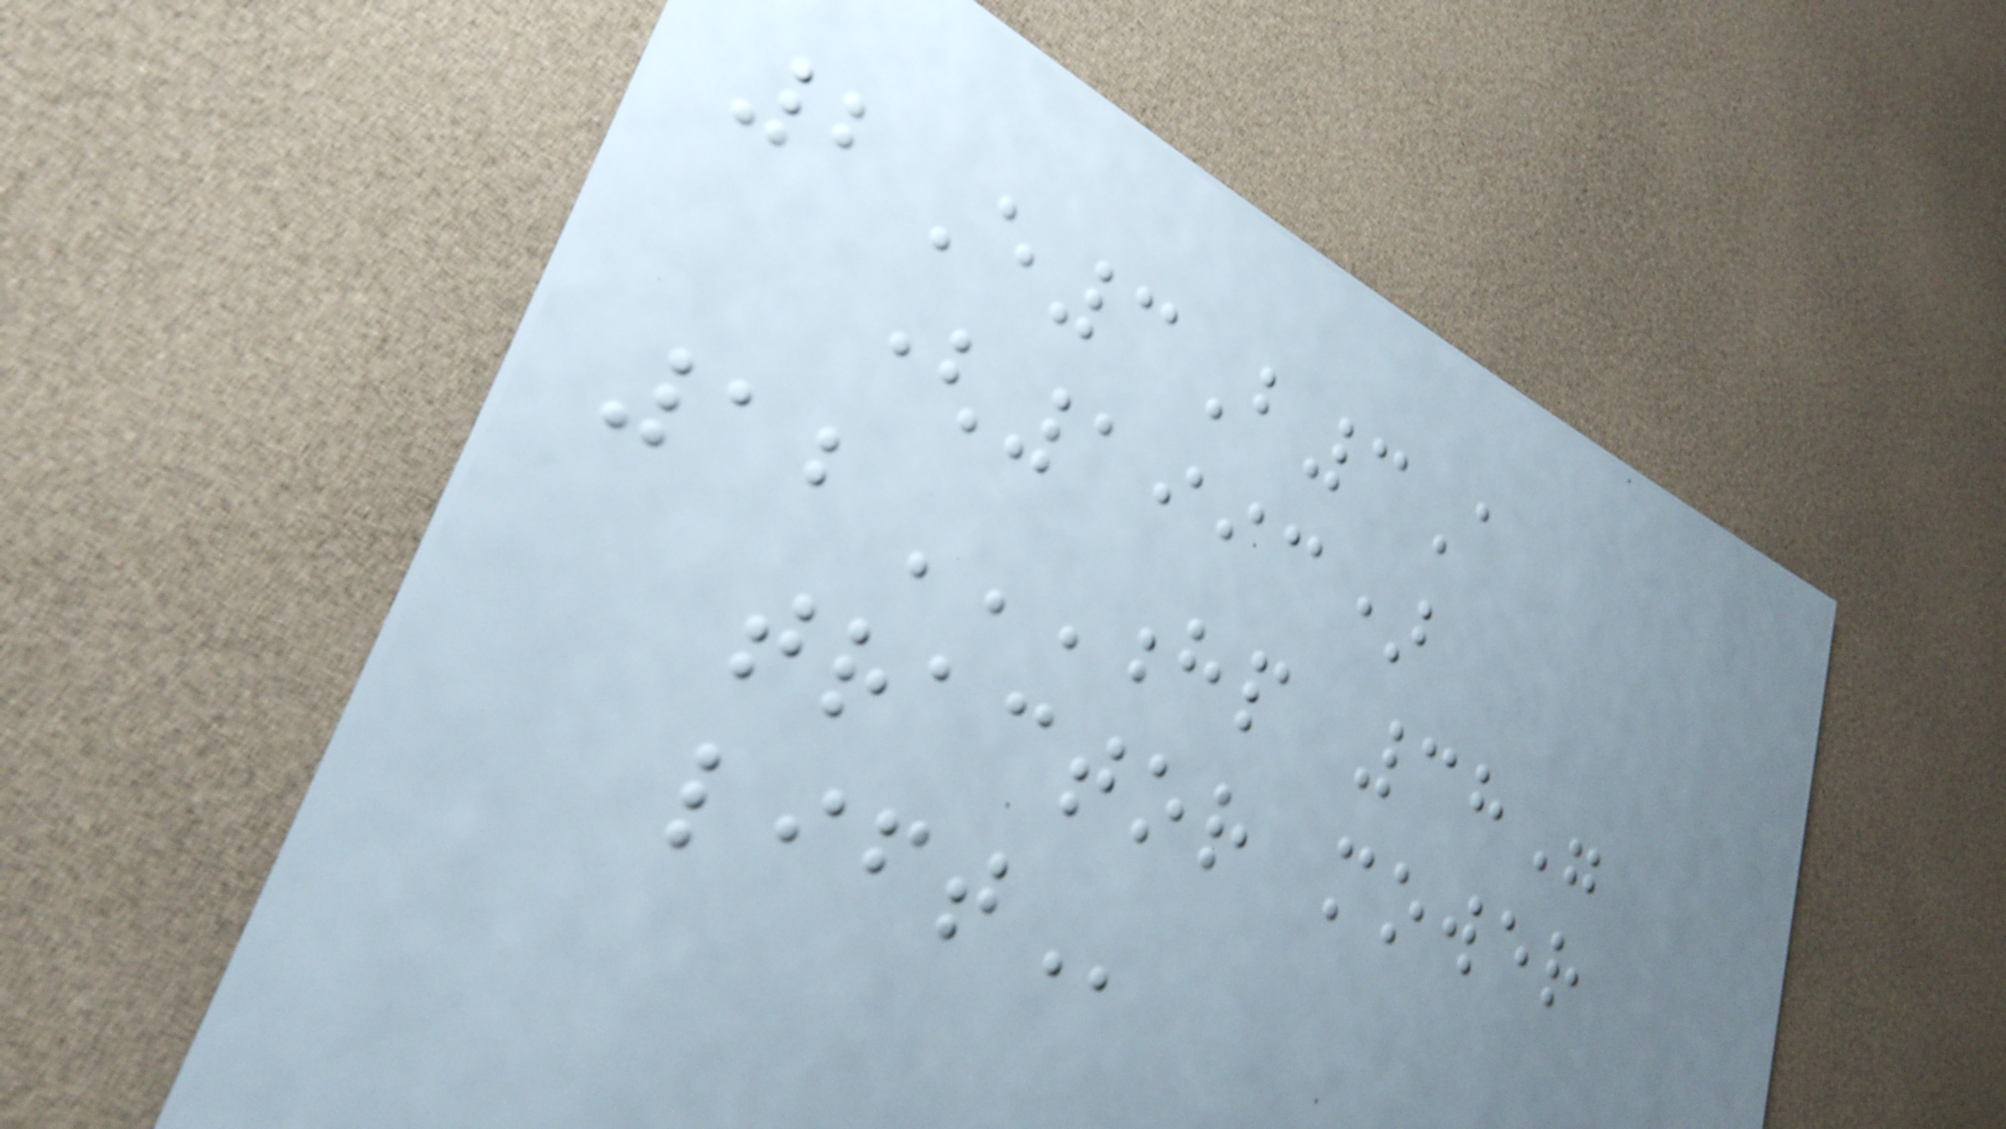2E3B3A
(1993)
12HP 38"
TRACTOR MOWER
LIFT
